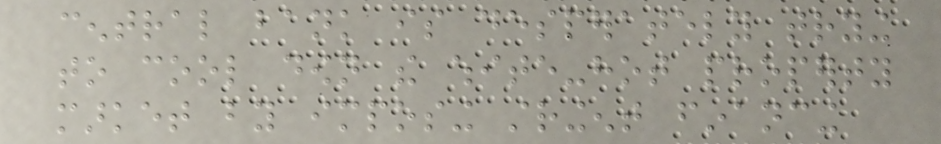central bank is desperately trying
to cool down the white-hot property
market by imposing stringent financing
